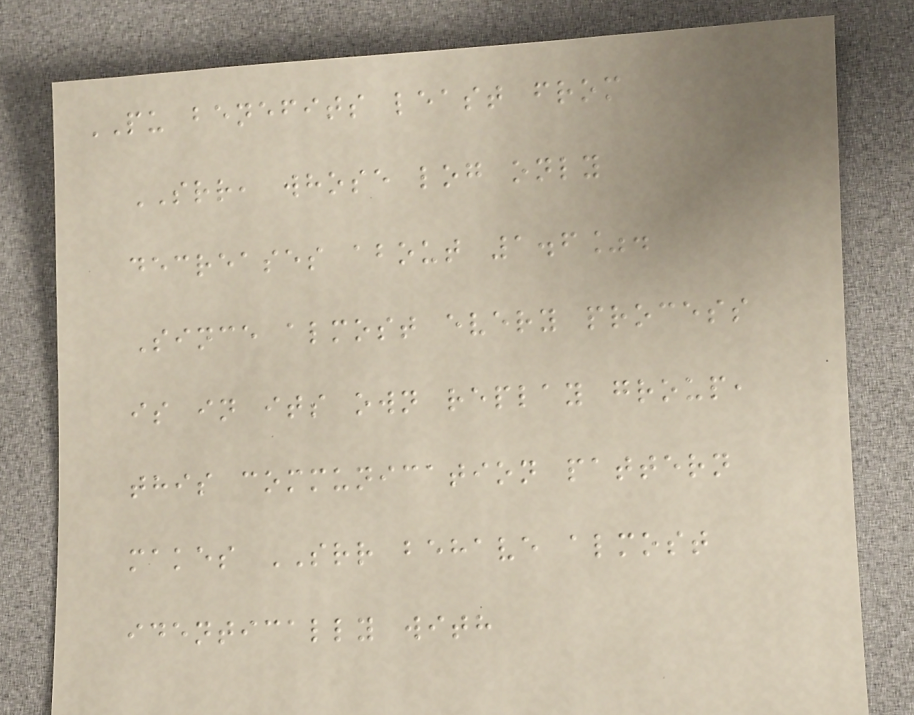PU benefits least from
SRR, whose log only
decreases about 1.6%.
Since almost every process
is in its own replay group,
this communication pattern
makes SRR behave almost
identically with
